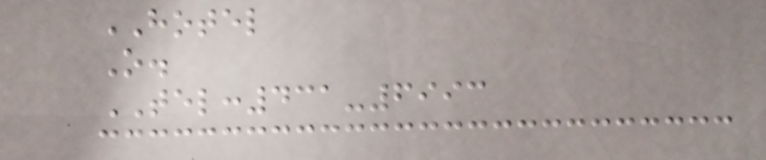HOTEL
O.
TEL:431-6993
